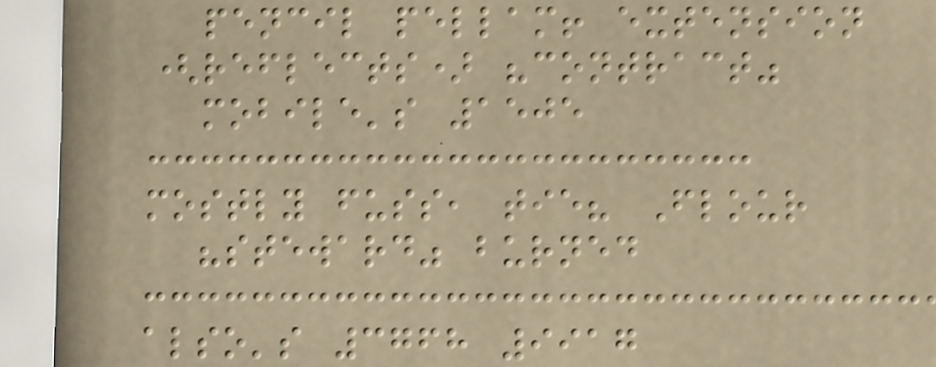pencil pellam! extension
(reflects) "contract"
mobile's 1505
mostly fuss, tie? Flour
"steward" burned
also's 3768 9917
